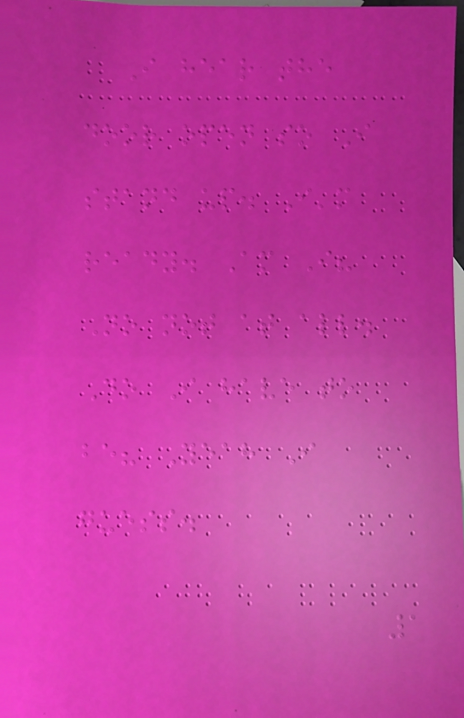I hear the
door open so I
stand up. I'm
ready. Am I?
No not at all.
Do I have to
be? Yeah I
guess.
1
